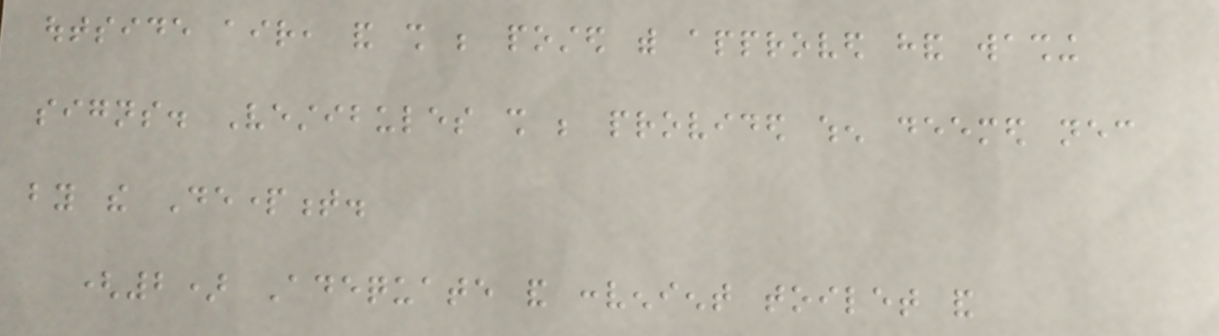outside air, and shall be posted with approved hand washing
signs. Vestibules shall be provided when deemed necessary
by the Department.
(2) Adequate and convenient toilet and
